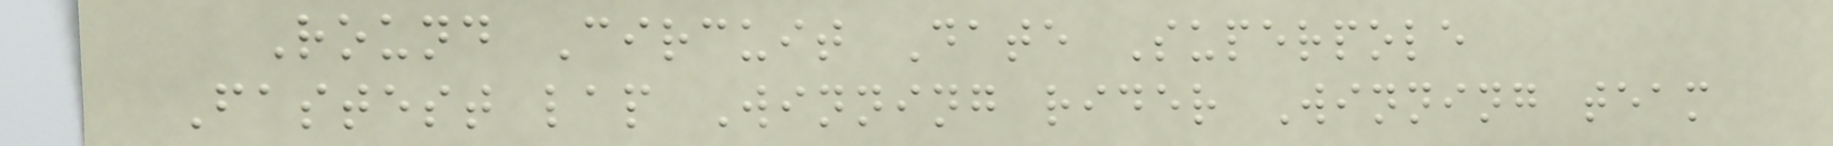Round Circuit Date Superpole
Fastest lap Winning rider Winning team
